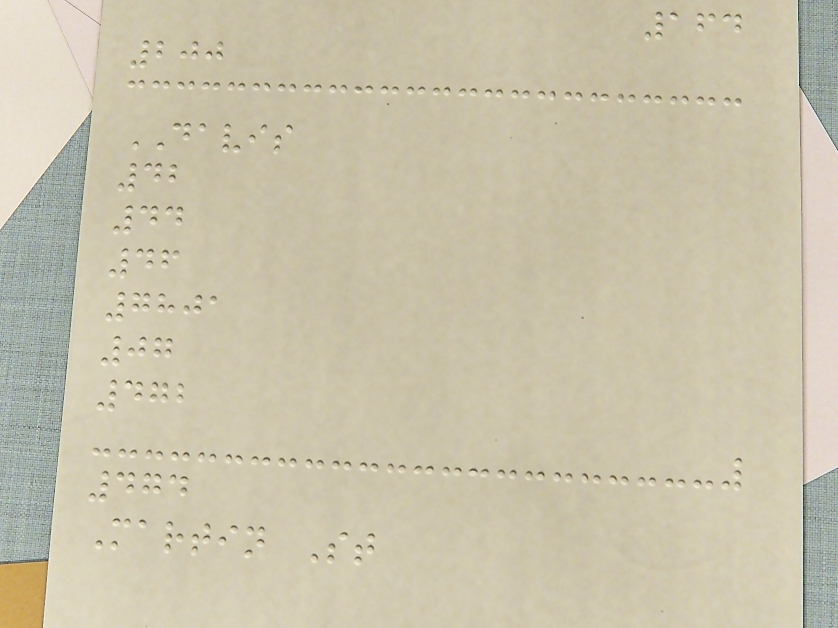164
200
DAVIS
42
44
46
7801
07
472
474
Martin St
